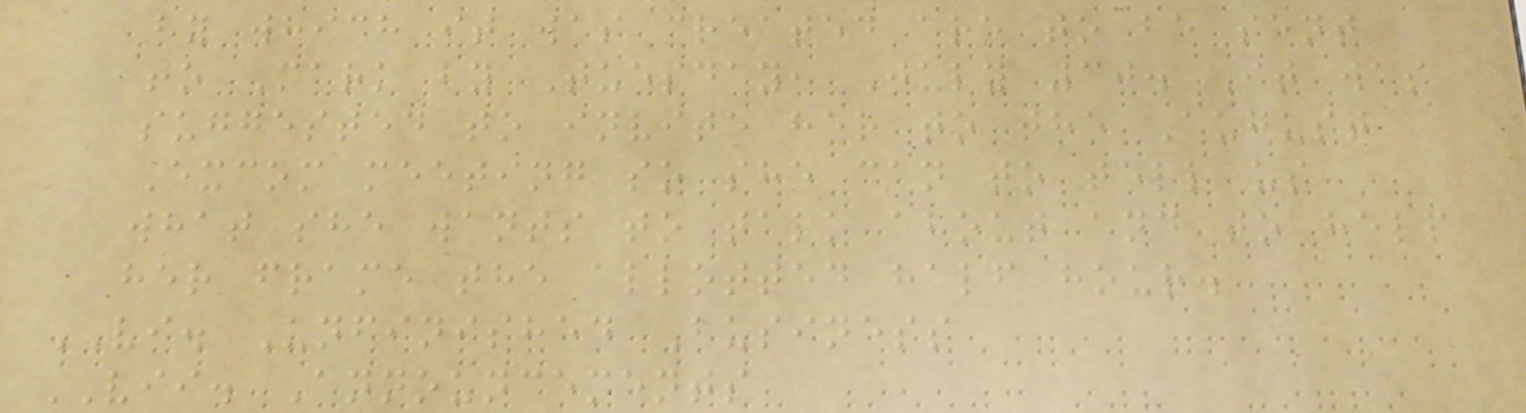by which it was created are to be sent
to Mark by Tuesday, July 30. It was
suggested to invite her to the August
Excom meeting so she can to tell us
what she wants to talk about and to help
her frame the allotted half hour.
VI. Unfinished Business
VII. Announcements
